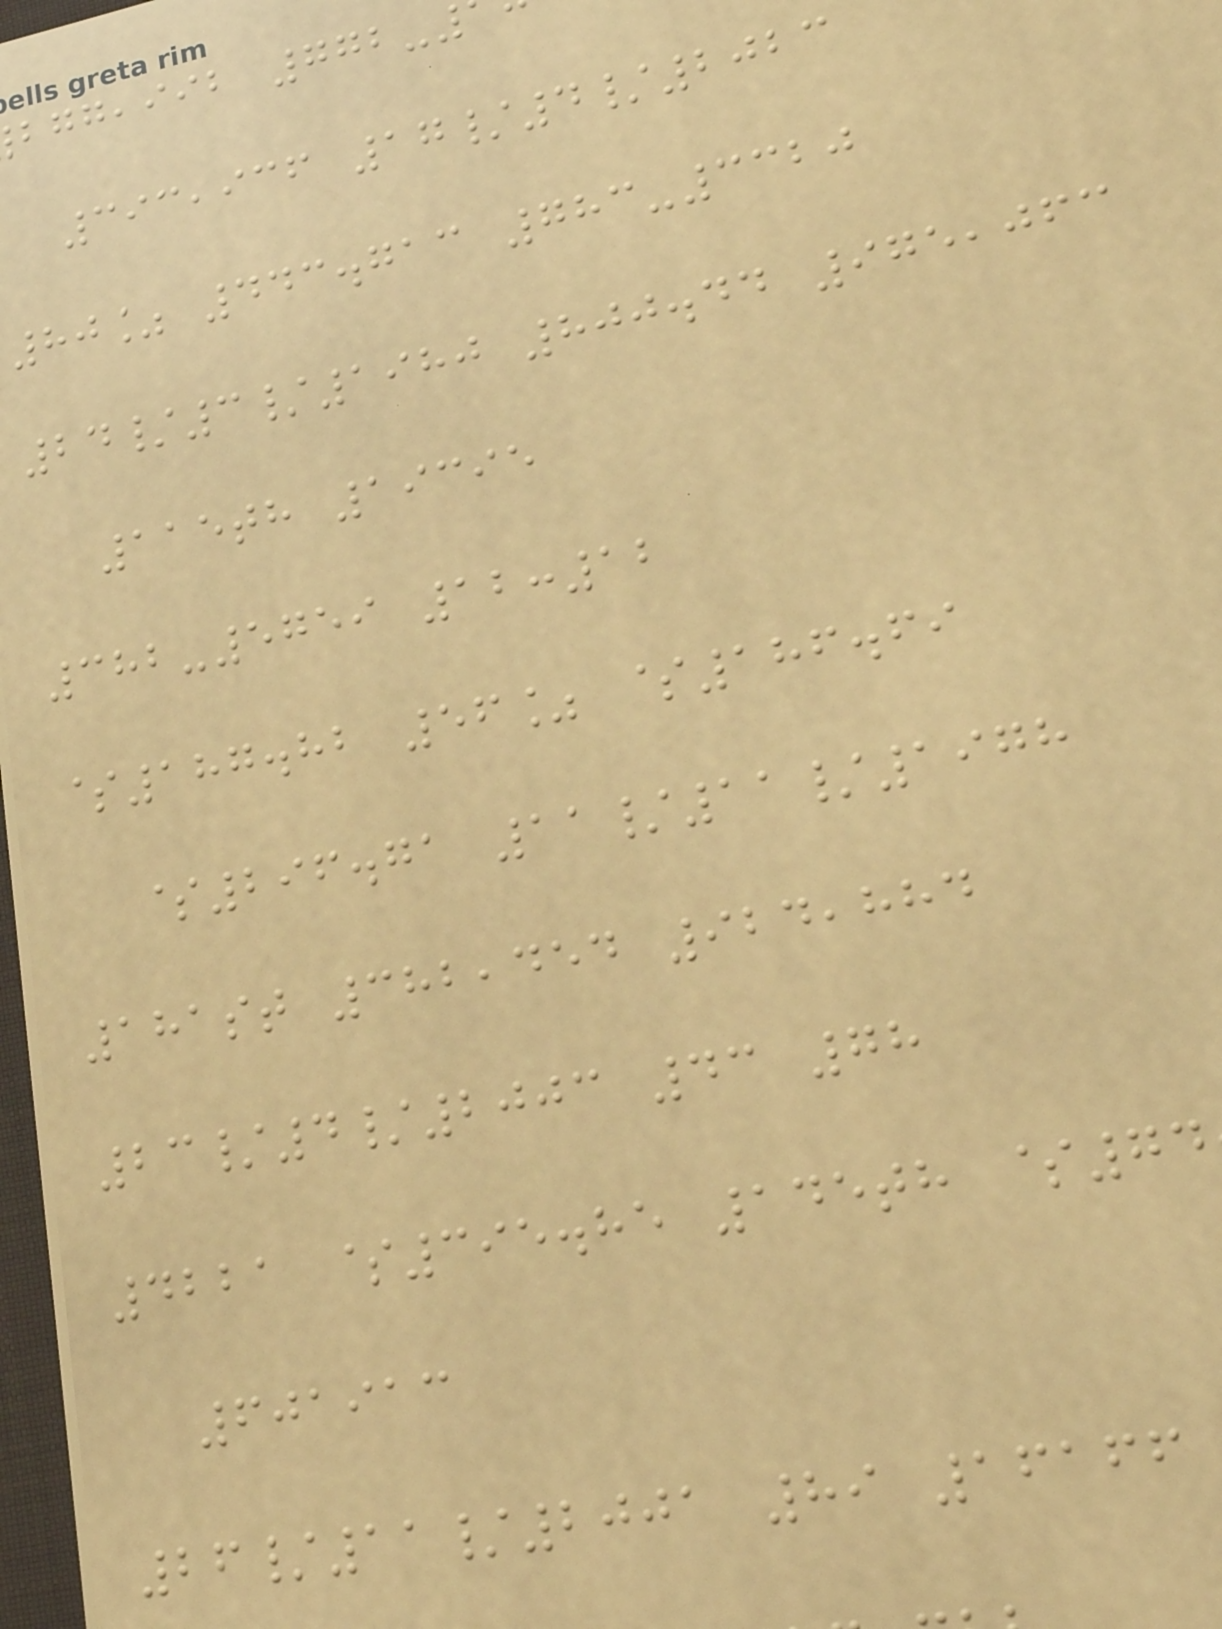,iib 772-
393,936 17/4/2023
80% 443.713 783-3320
24/3/1980 800.44 975,063
115th 19395
382-5759 12:12
$187.82 56% $186.69
$296.71 11/11/1978
181st 382,454 924,884
23/4/2003 43 78
4221 $395.85 145th $74
601913
26/11/2001 89 16166
